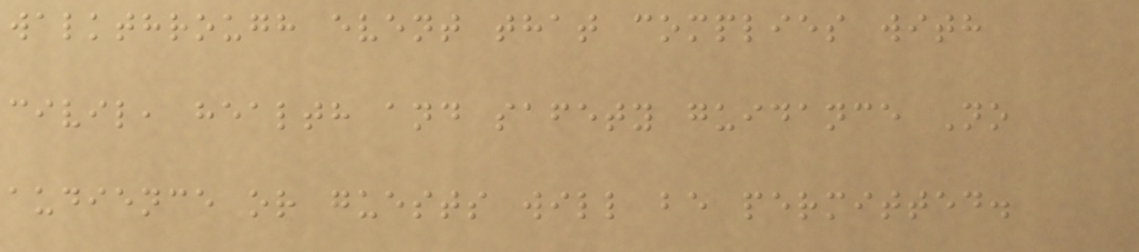walkthrough event that complies with
civil, health and safety guidance No
audience or guests will be permitted.
